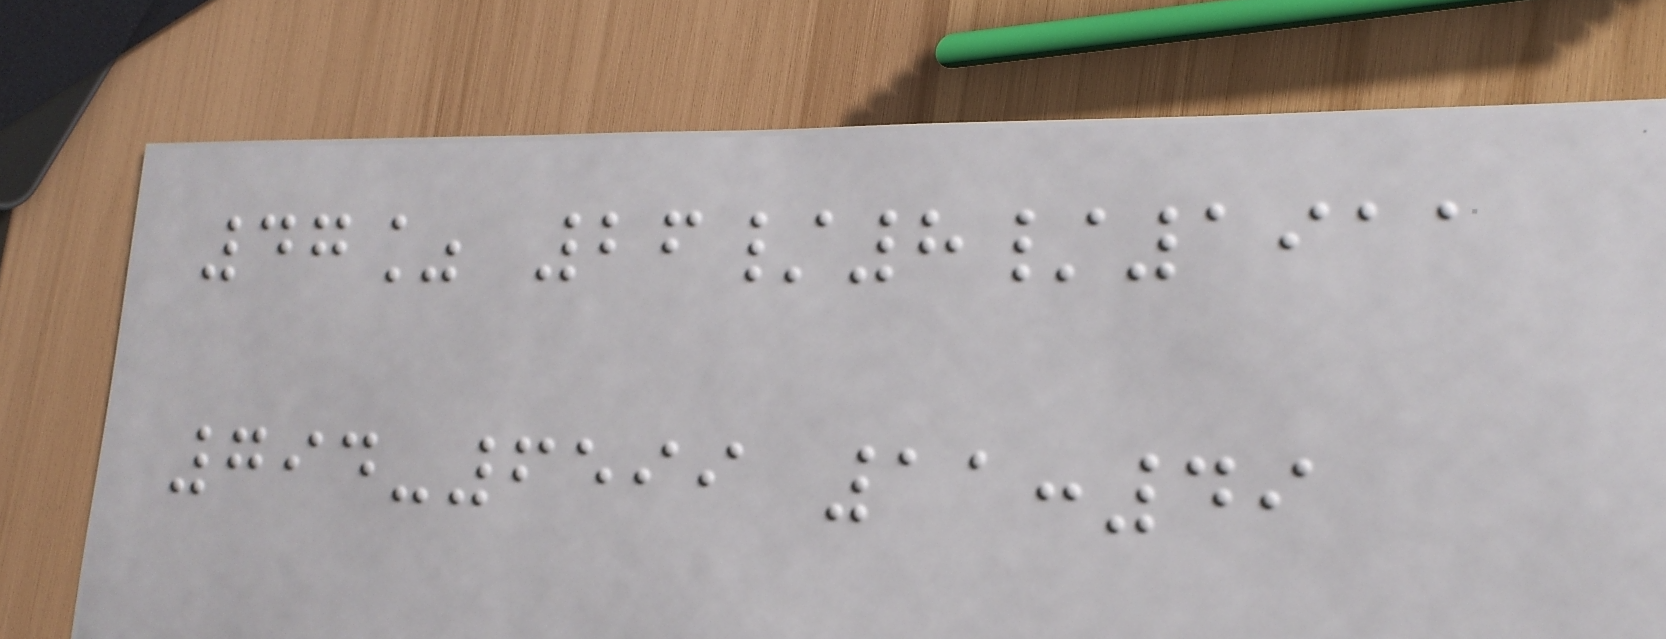47% 26/8/1911
794-6599 11:49
